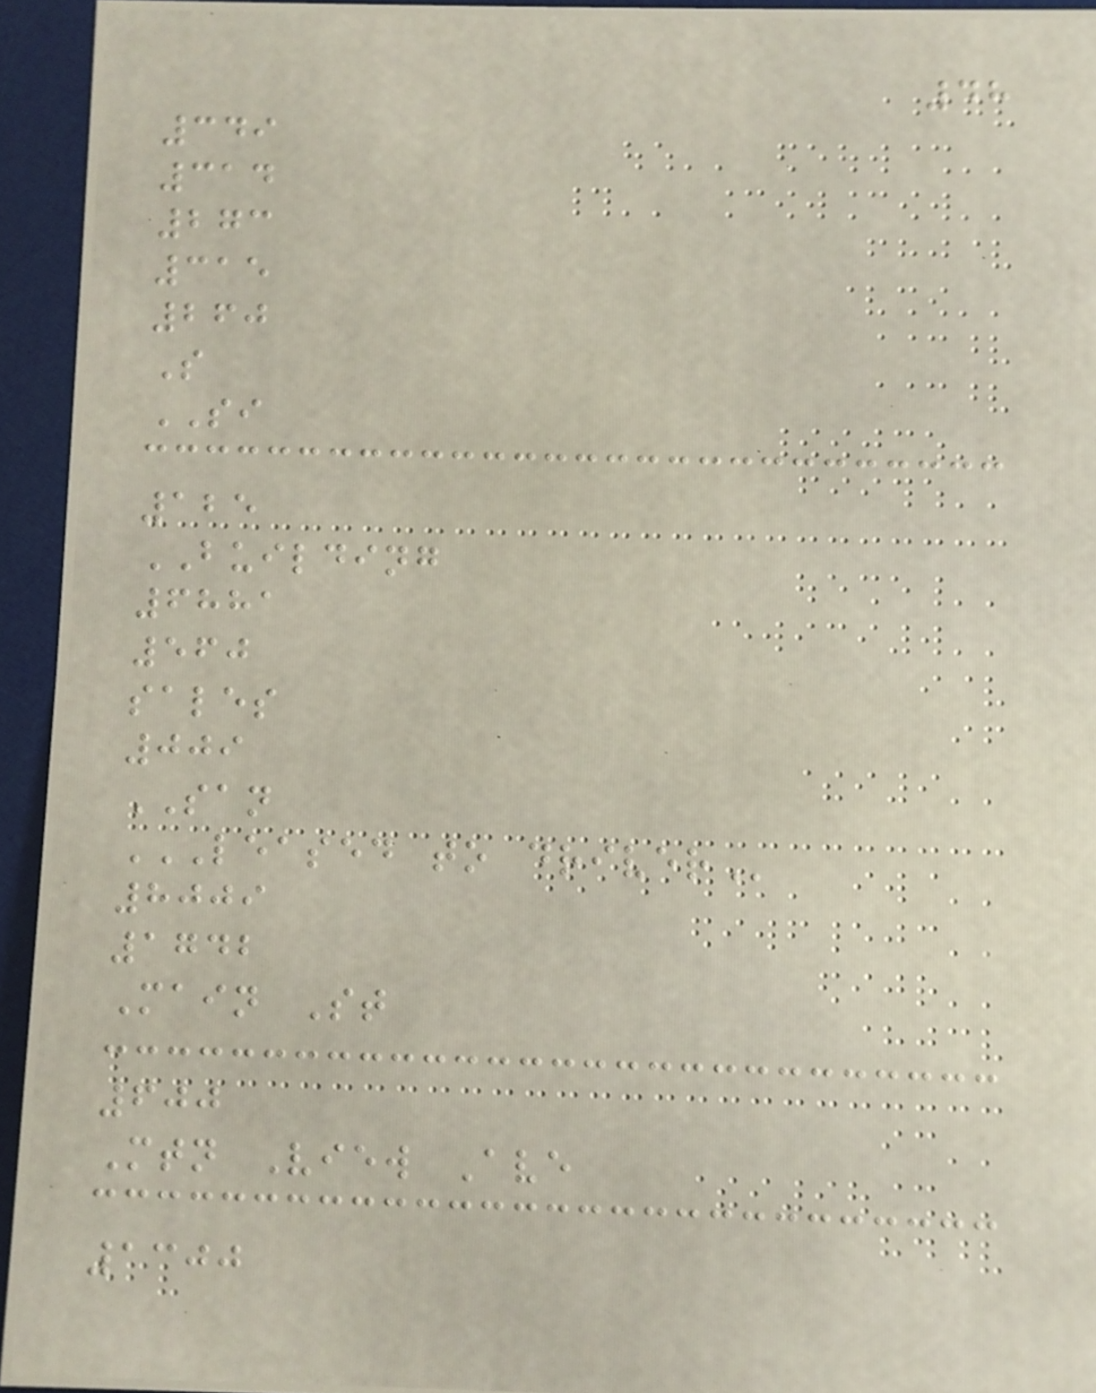48
349
314
273
315
260
S
SI
125
BUILDING
6881
560
sales
009
SAN
LEASED TO DRIVER
8009
1742
Main St
600
Mtn View Ave
1300
